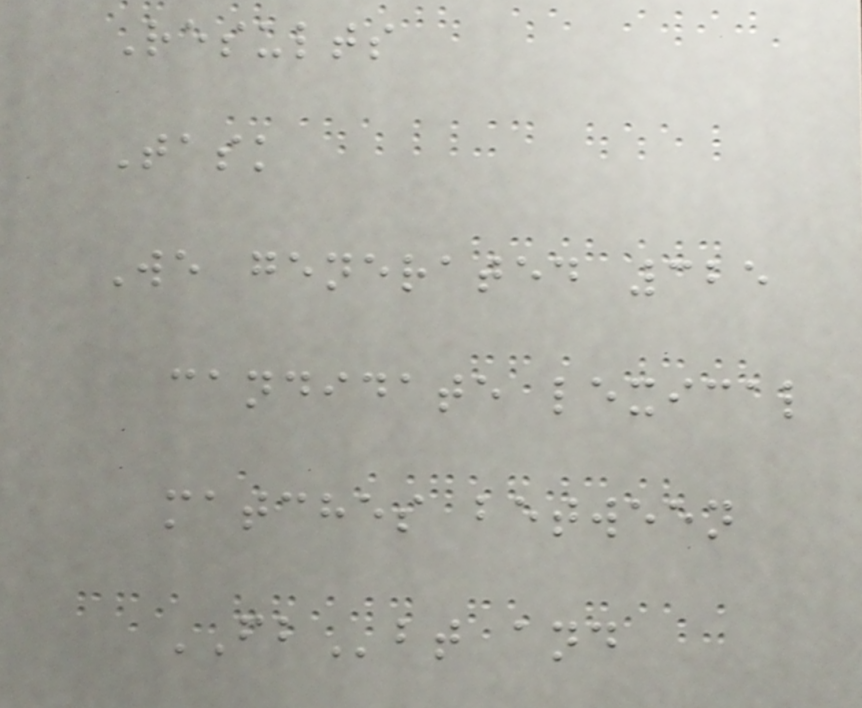Results
Task
We generated 325
candidate lexical
matches between
FBbt and
